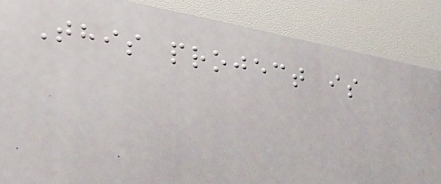This project is
